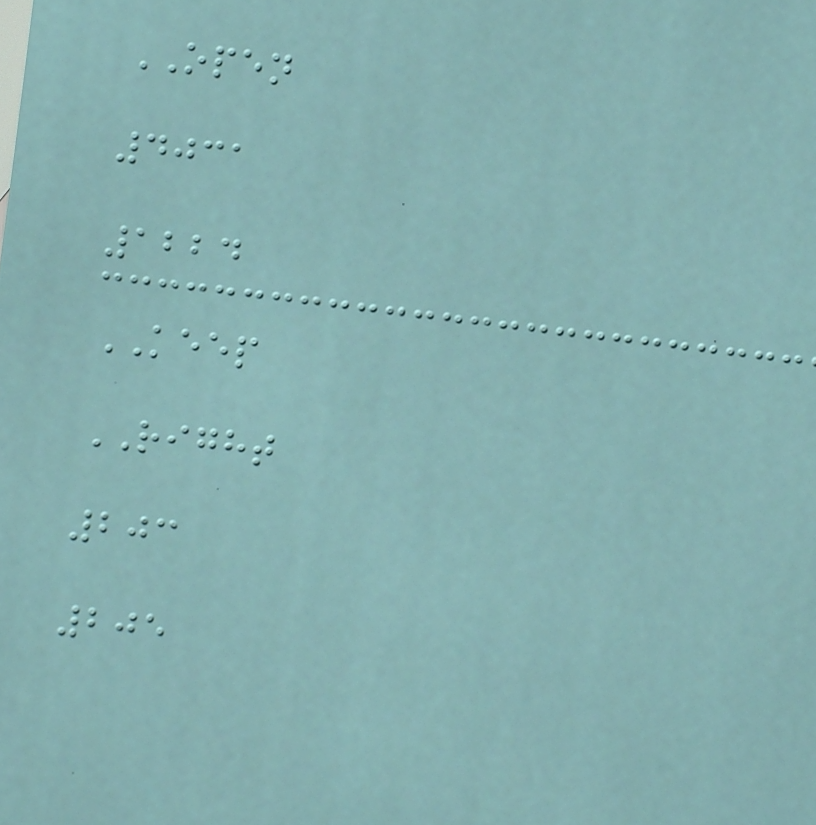OPEN
4031
1224
KEEP
RIGHT
203
205
